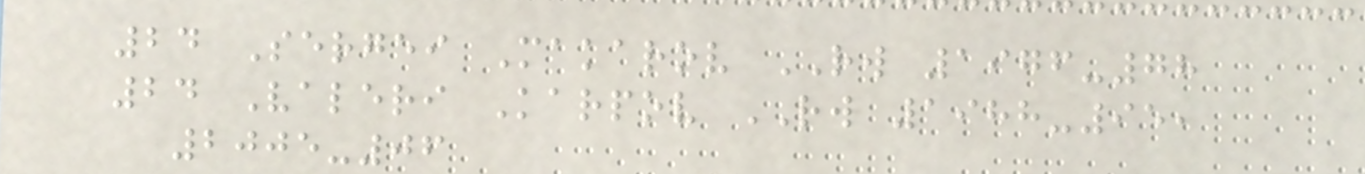24 Sergei Makarov RW 1976-78
24 Valeri Karpov RW 1988-95,
2005-06
